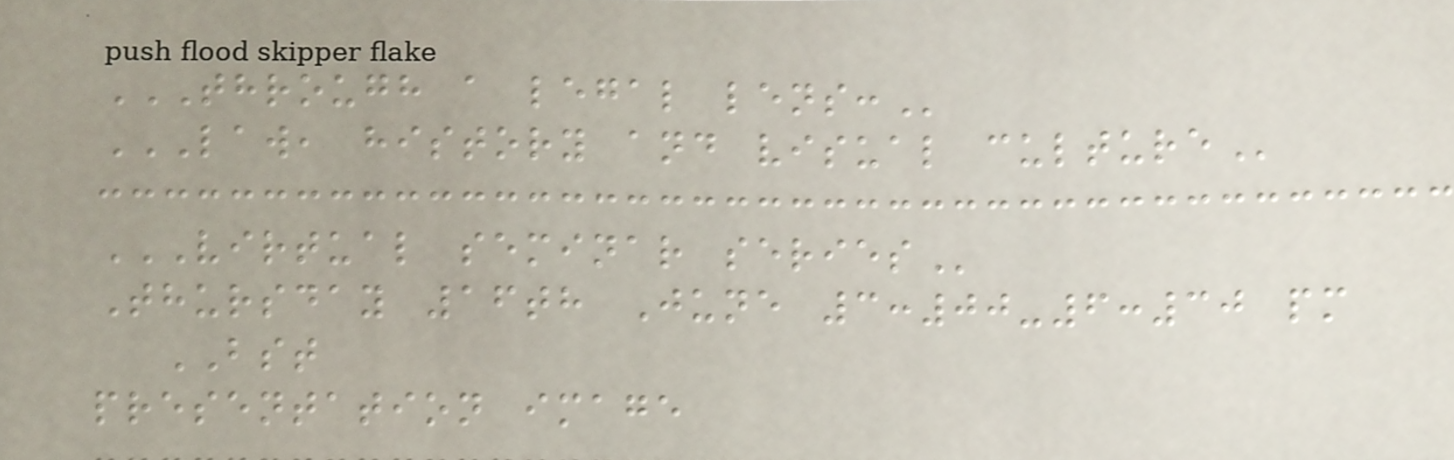THROUGH A LEGAL LENS:
LAW, HISTORY AND VISUAL CULTURE
VIRTUAL SEMINAR SERIES
Thursday 16th June 3:00-6:30 pm
BST
presentation image
